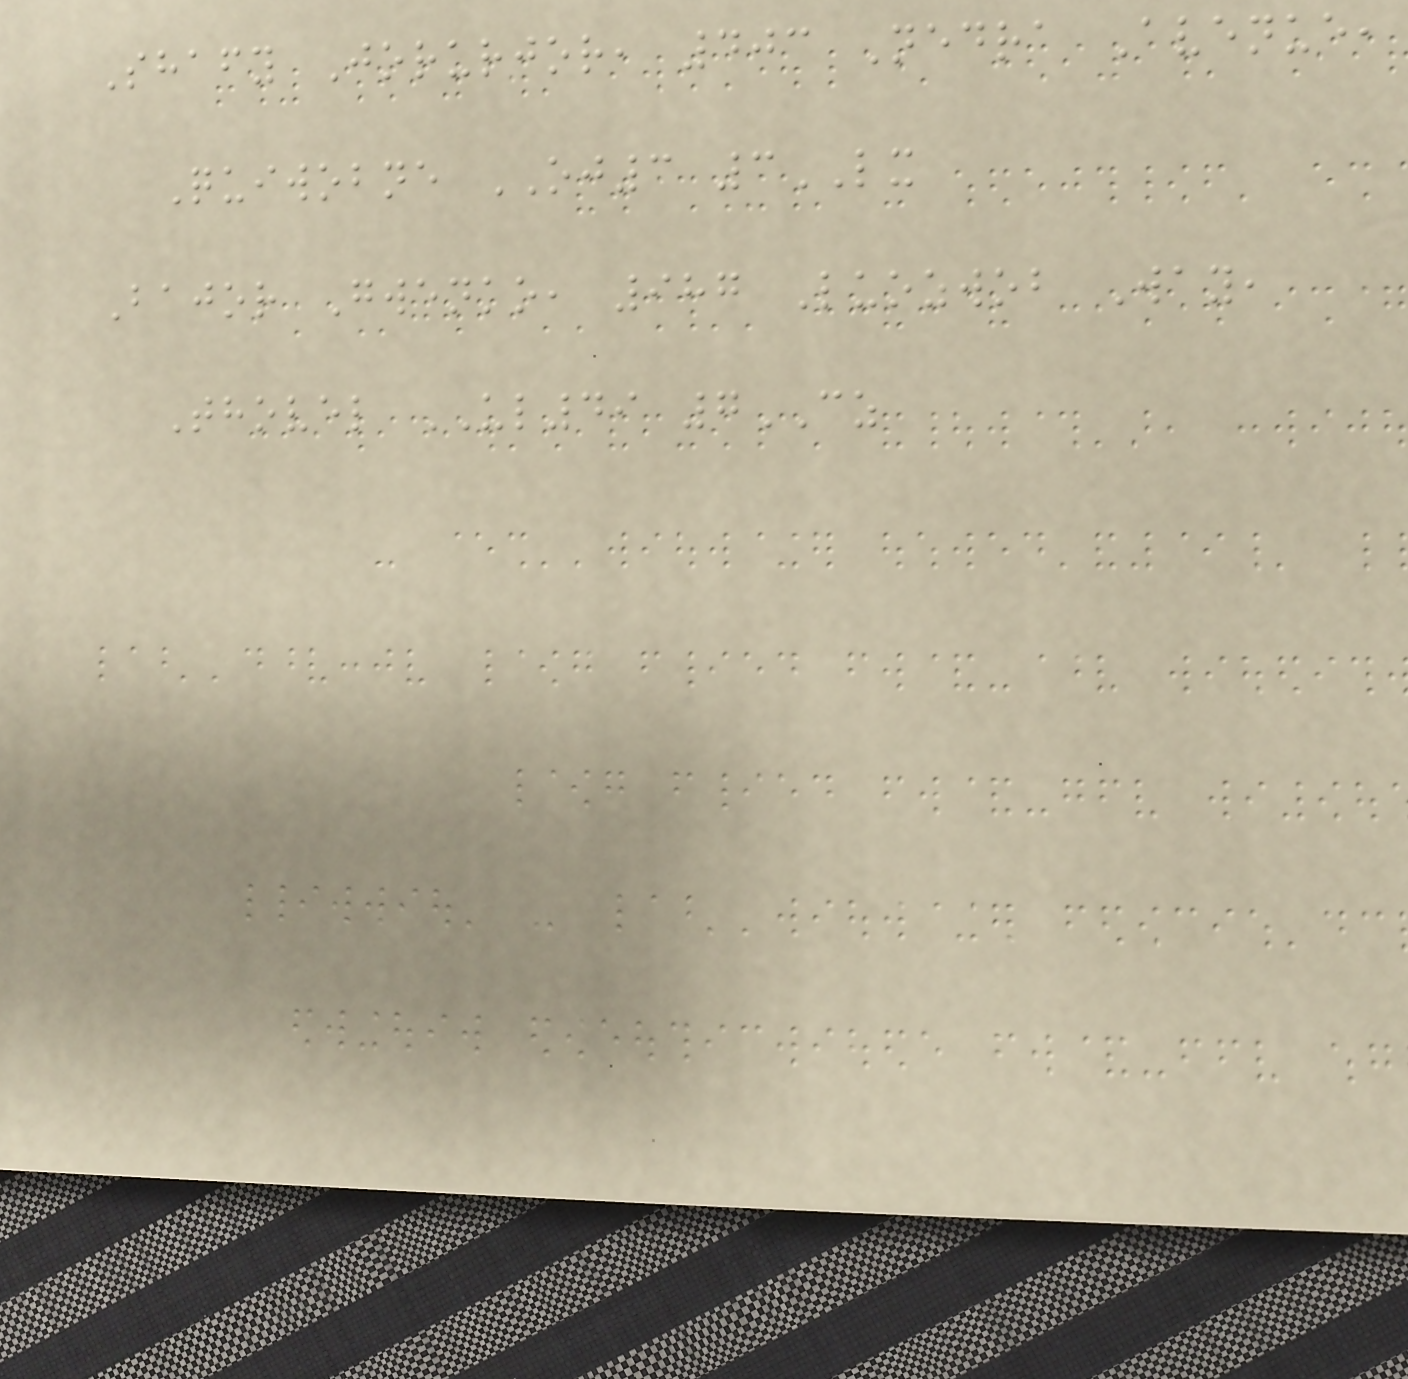Shafy Jorurjor, 403 Nedra Avenue,
Quiwobne OJ3 3LX
Bajor Gwenko, 987 Luozwob Way,
Thovel UL49 7CZ
